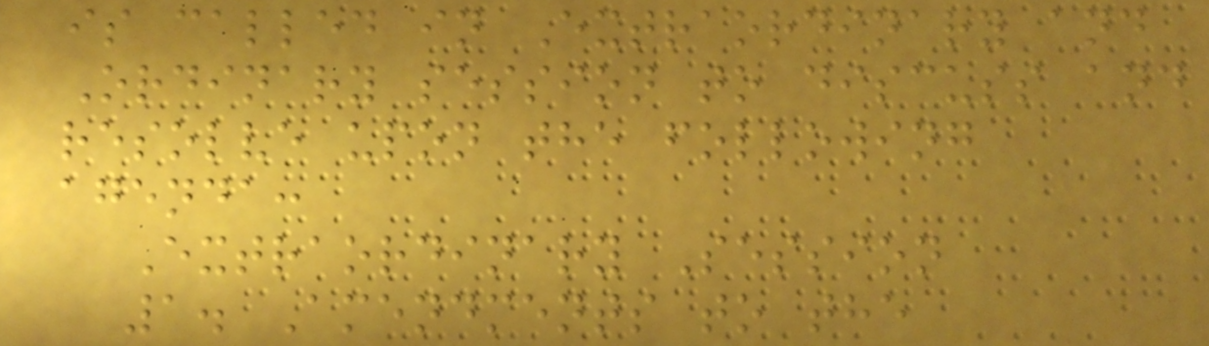is called in Extraordinary and
Ordinary session to discuss and
resolve upon the following
agenda:
Extraordinary Session
1. Amendments to the
